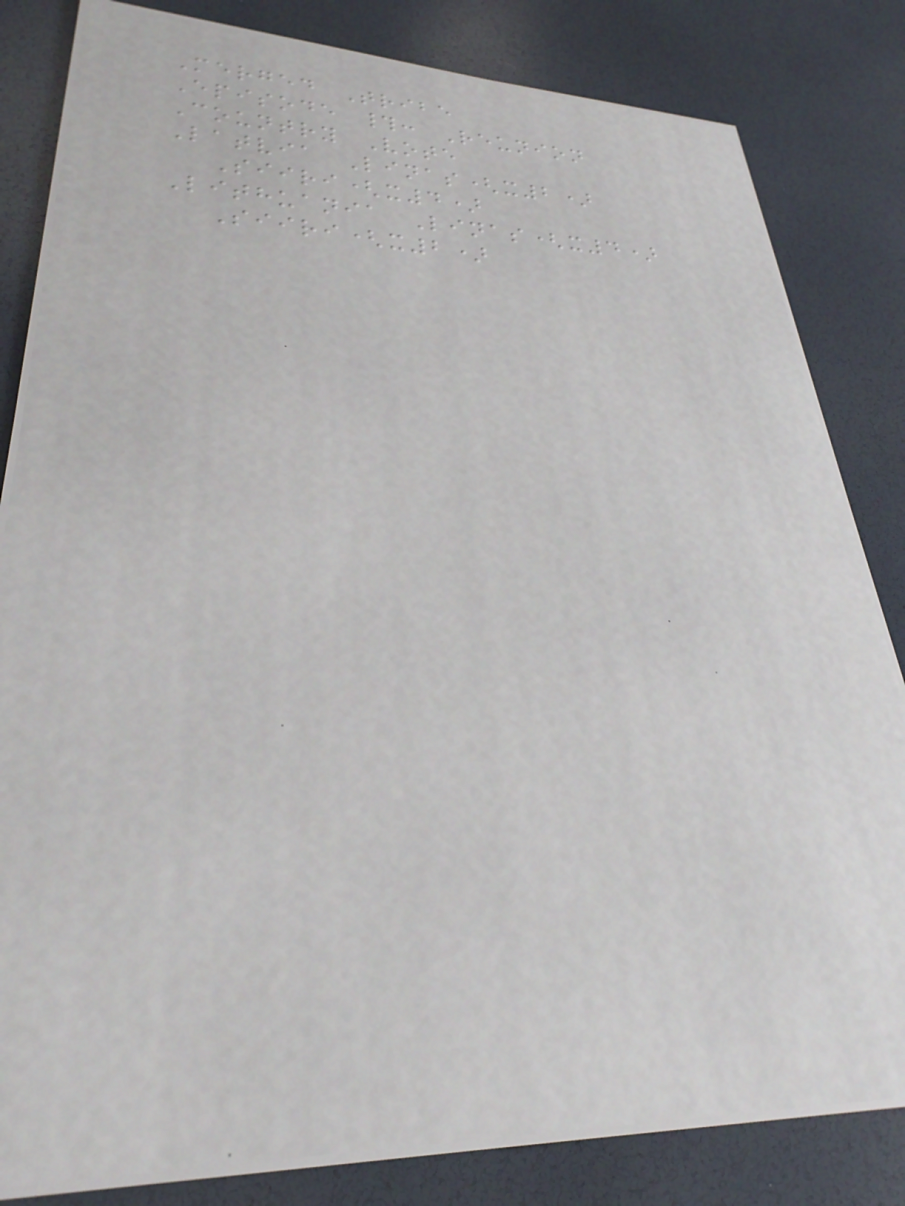Merged Tribe
Episode #: Reunion
Country Vote
Latvia Linas(x2)
Siiri(x4)
Lithuania Linas(x4)
Siiri(x2)
